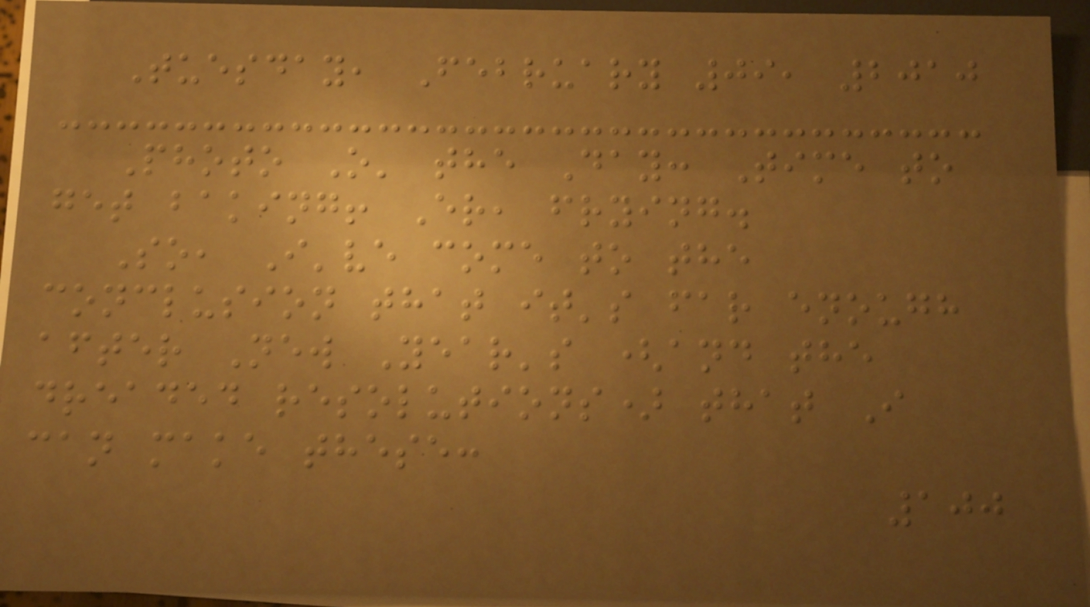Tuesday, February 09, 2010
Photo O' the Day: Time to
get baking! Er, frying.
So, I've come to the
conclusion that it's far enough
after New Year's (and the
dreaded resolutions) that I
can make these:
100
